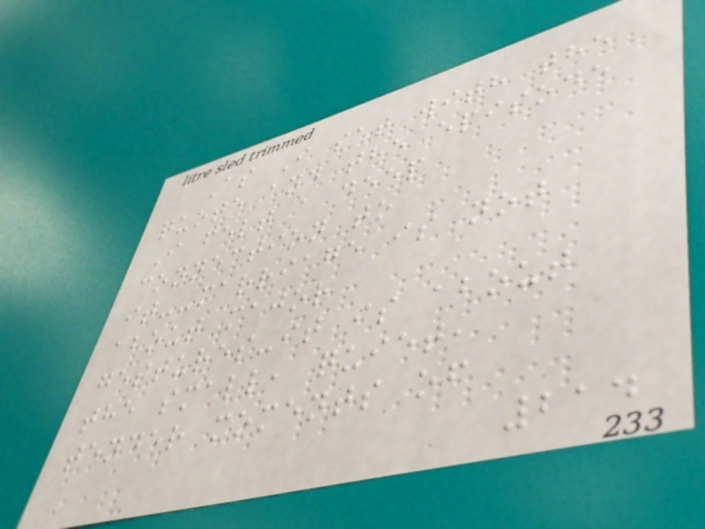As I sat with the
quote and the episode
I felt a deep
connection to
it--marriage is not
about major
gestures-it is about
the small, quiet,
tender moments of
214
